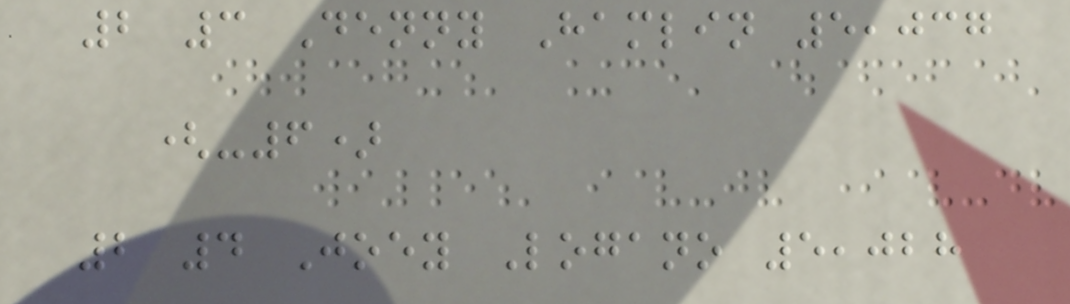2 3 Denny Hamlin 5,037
(-6)
2 4 Joey Logano 5,028
